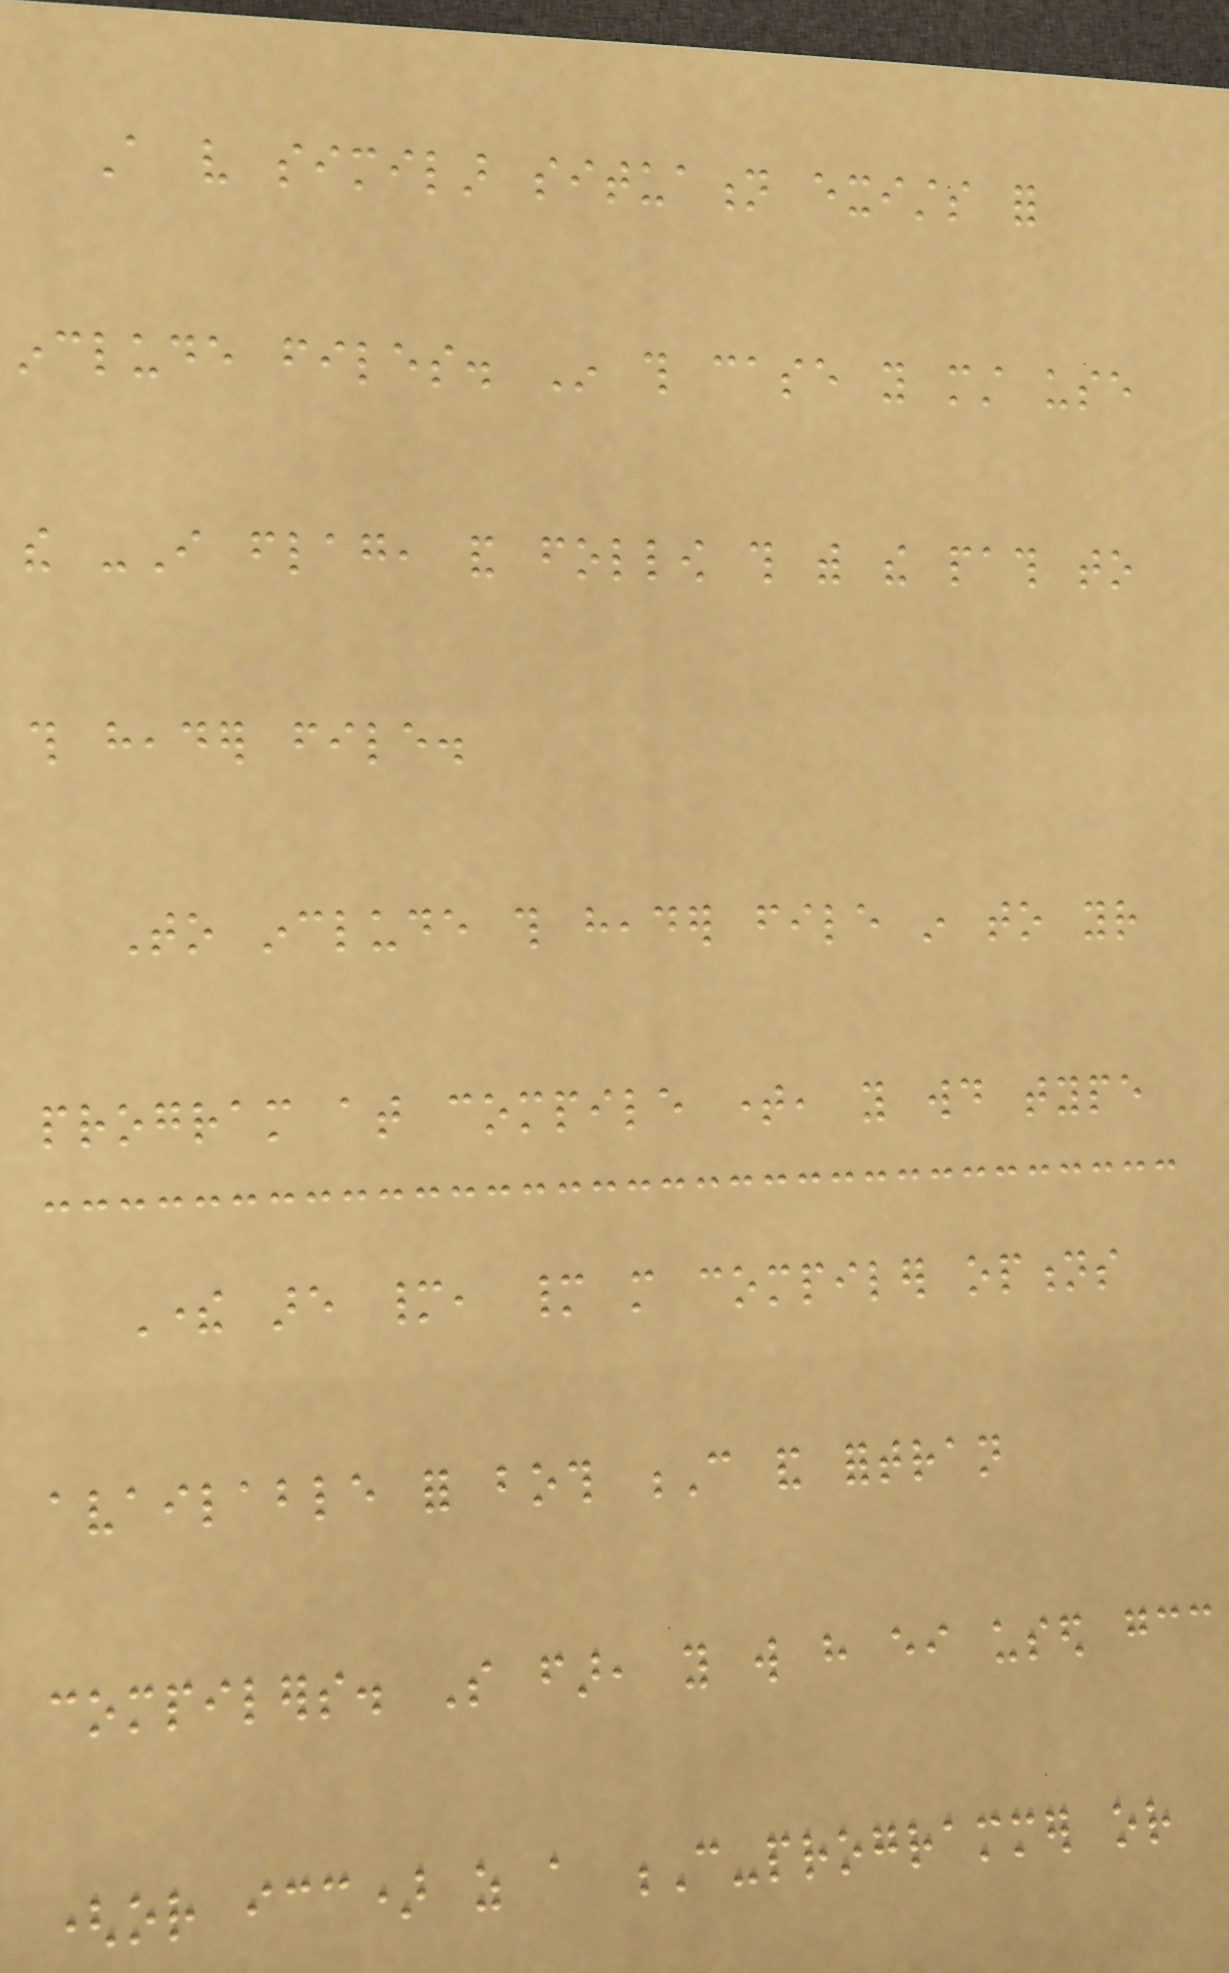A very similar situation exists for
include files. In this case you must use
the -I flag, and follow this with the path to
this header file.
To include this header file in to your
program at compile time, you would type
There are many, many more compiler options
available for both C and fortran
compilers. So far, you will have either used gcc
(or icc) as a C-programmer or
